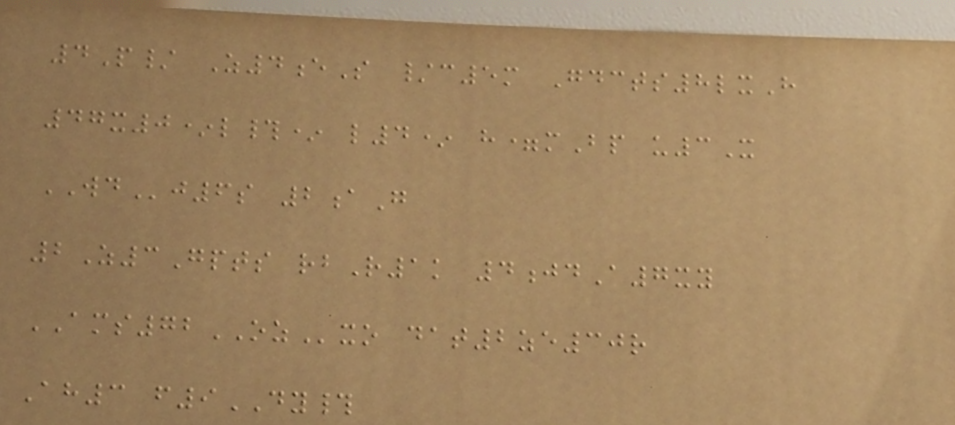4P/ Z4eS /c5m Gdcts8lxH
47x0*l#* l4* h=mBp u3X
WDj6s 2aG
2Z3Gpts rbR1k 4jdA7xy
AMS72OZxo dat2ze30r
Ah3 f9DY#
